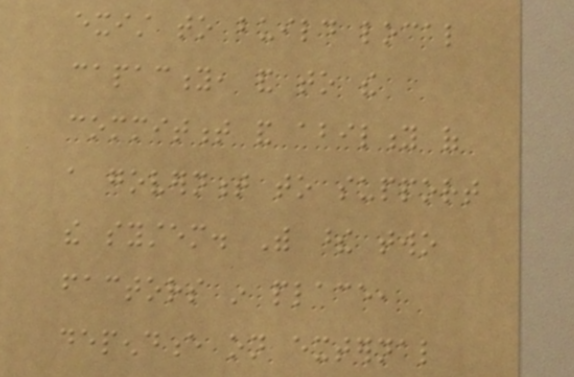exist to build local
capacity, and to the
commitment and ability of
a government to support
the system. With these two
factors in place,
dependence on external
